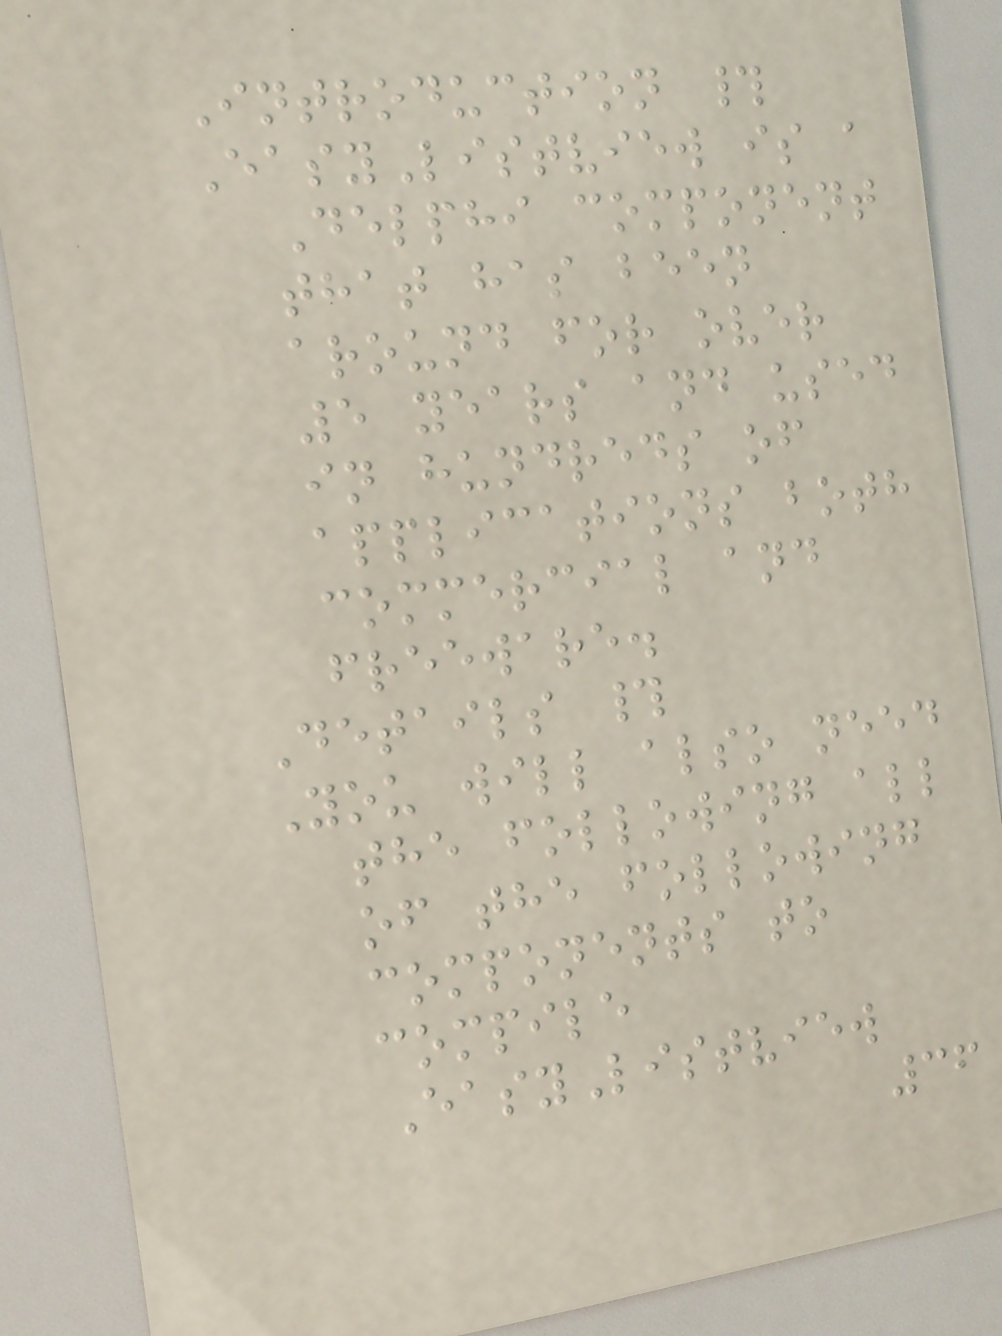Introduction #
EasyListview is a
Delphi component
that has been
around for over
5 years and used
in hundreds of
applications both
commercial and
freeware.
Details #
You will also need
the following all
of the following
components to
compile
EasyListview
36
